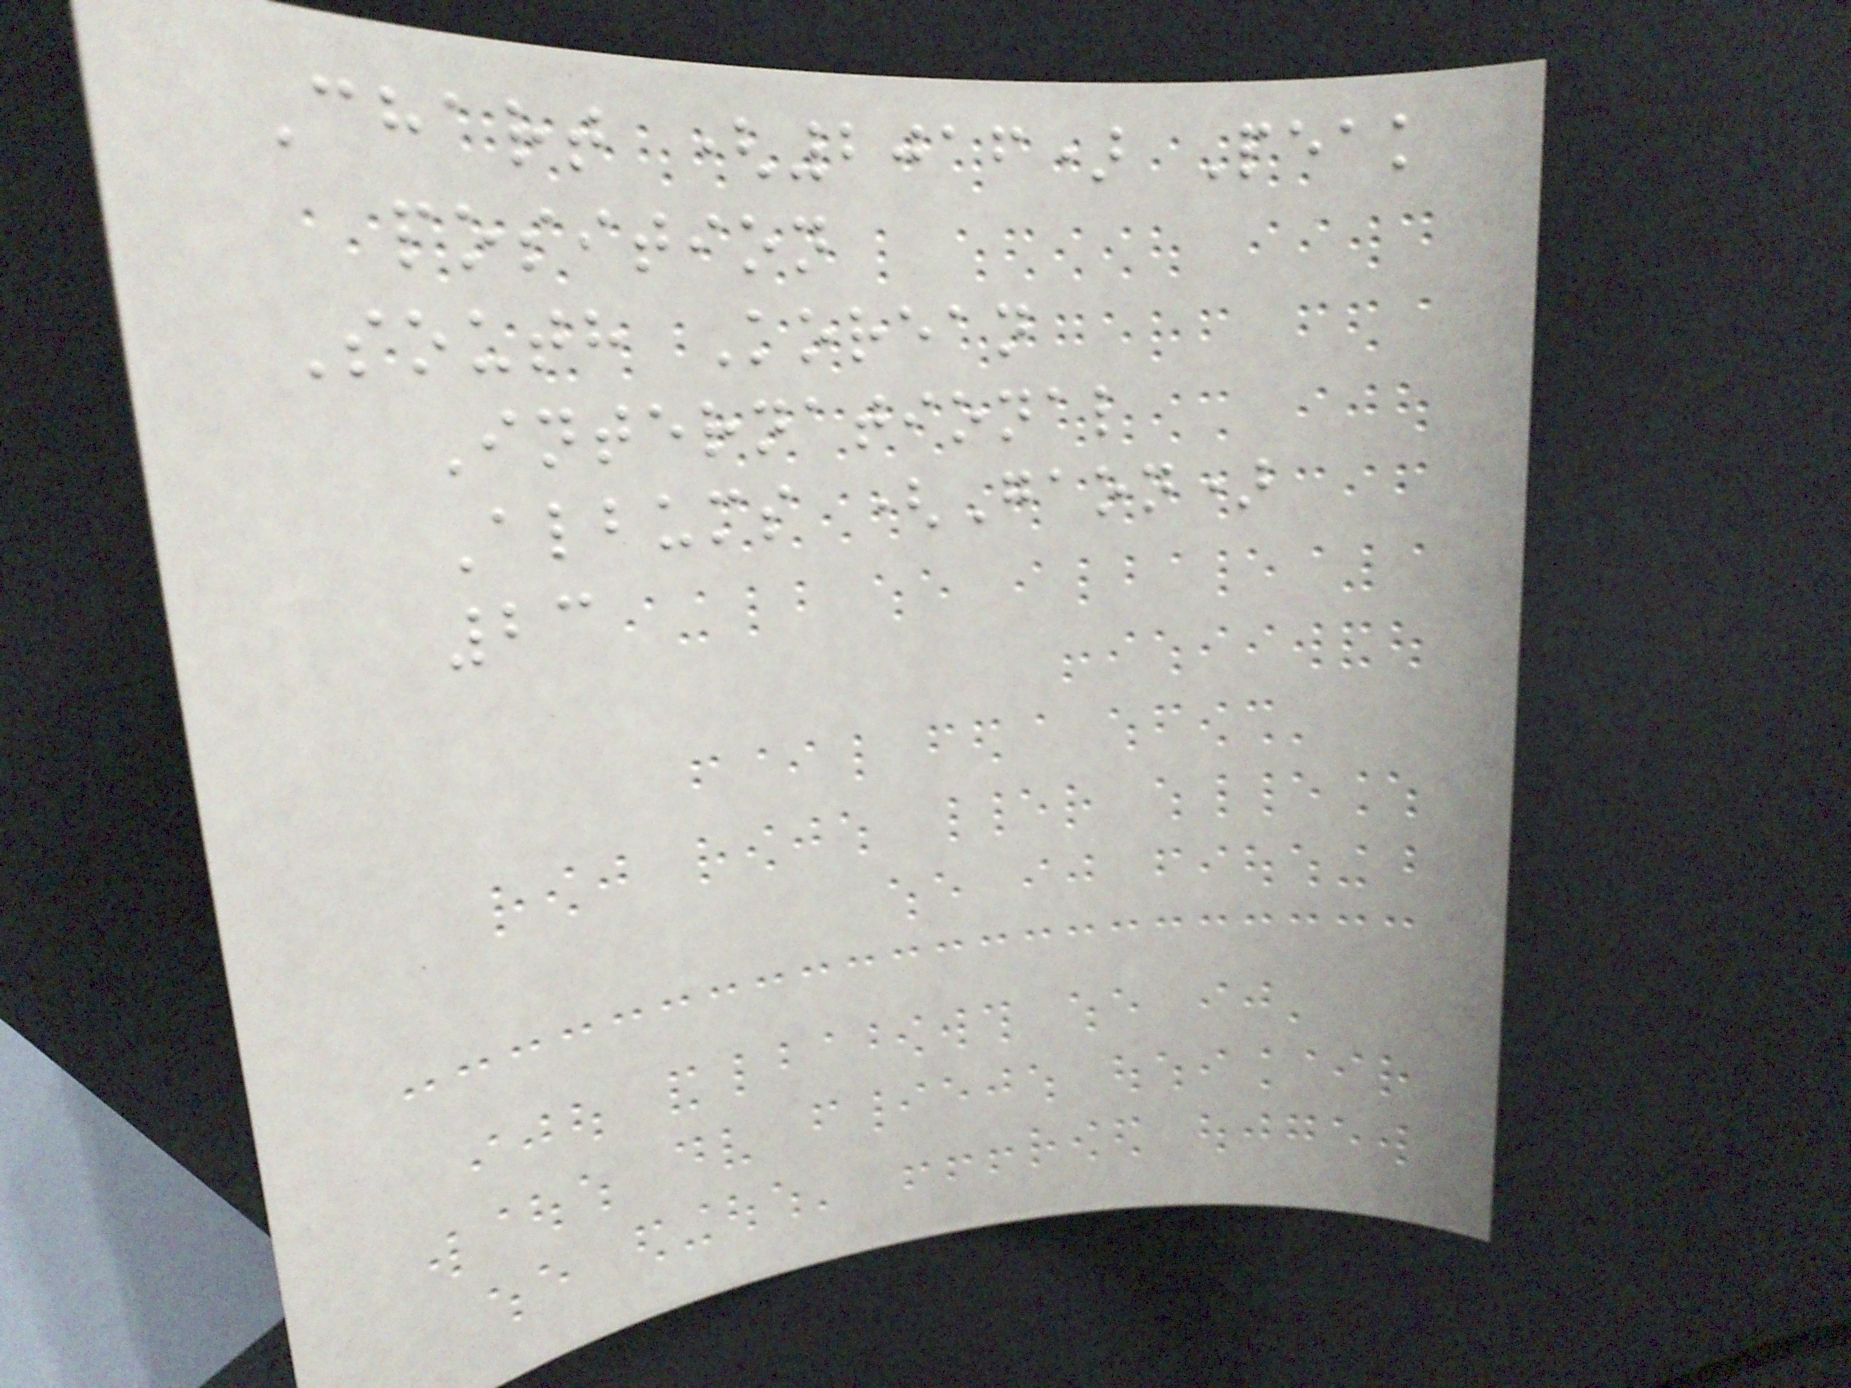Chart (2016) Peak
position
South Korean
International
Albums (Gaon)
23
